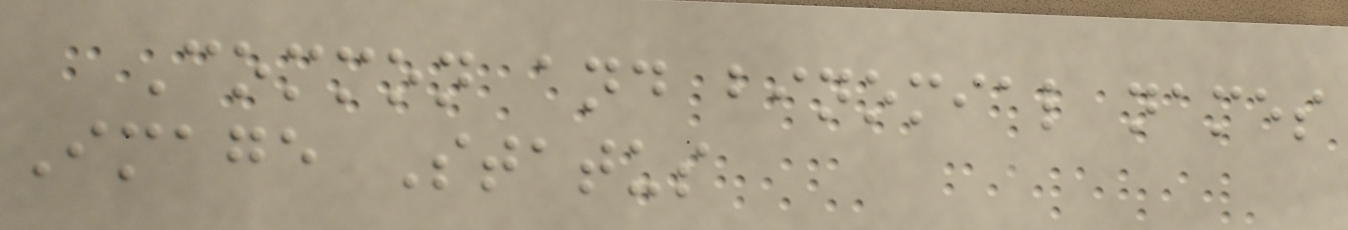Common and binomial names
Image Status
